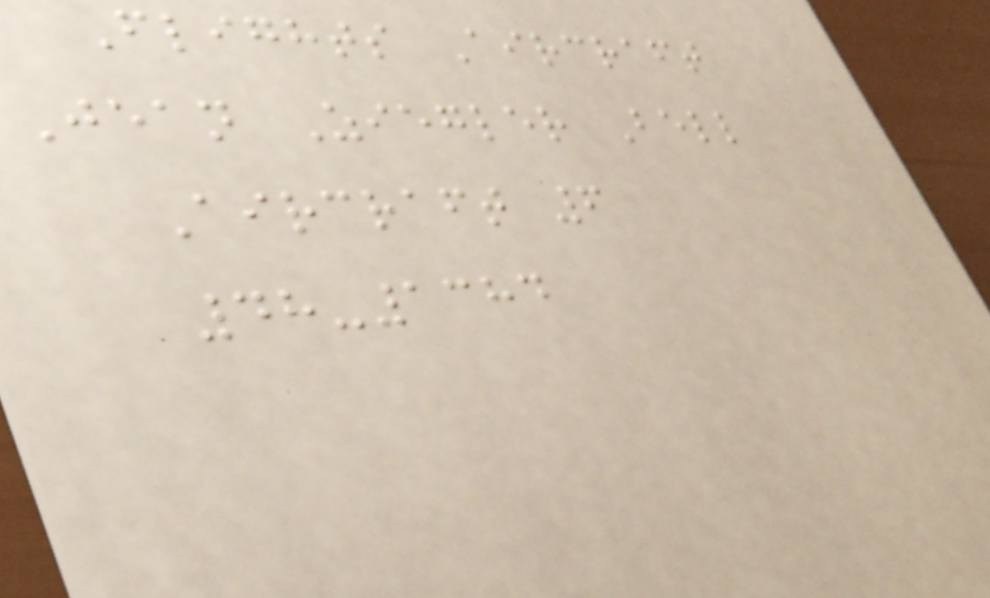Flights Aircraft
Jean Ziegler Bell
Aircraft 6
48-1384
